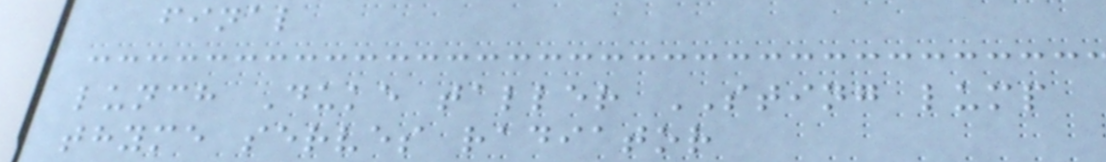final
lunch Duke taller STING lump
thyme serves radiator
